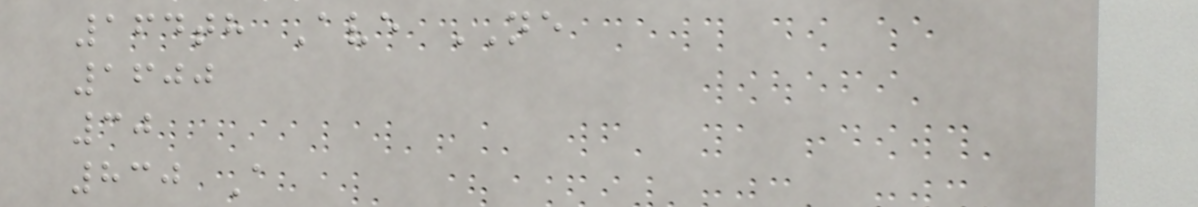164th Ave NE
1600
30
830 A
